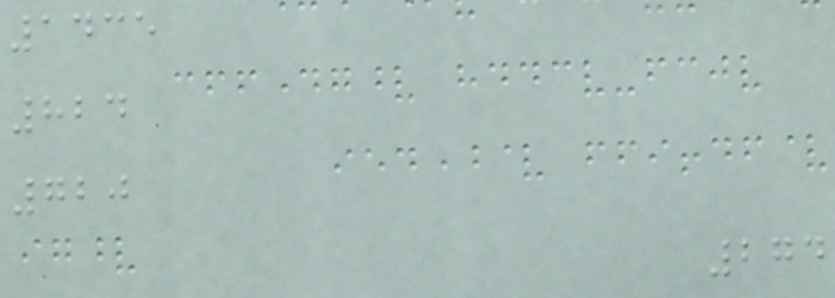1435
824
720
274
